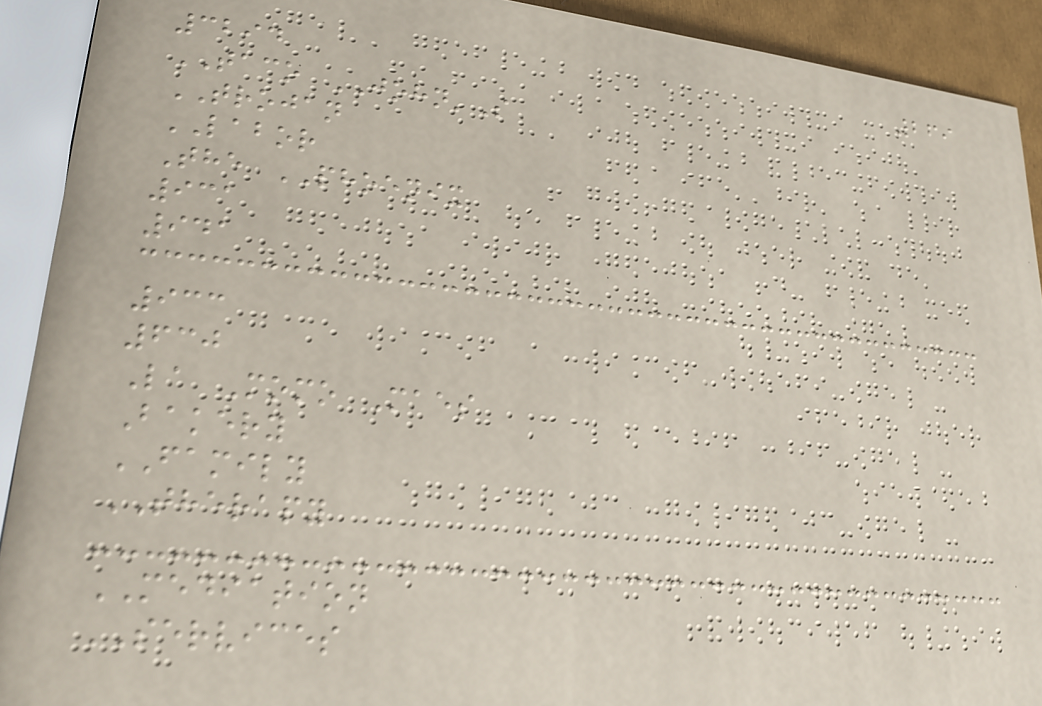269
3294
TACO JOHN'S
TROJAN
LABOR
The PHOENIX
931
941
933
630
La Momo Maes
Bakery
FAMILY
THERAPY
MEDIATION
SERVICES
